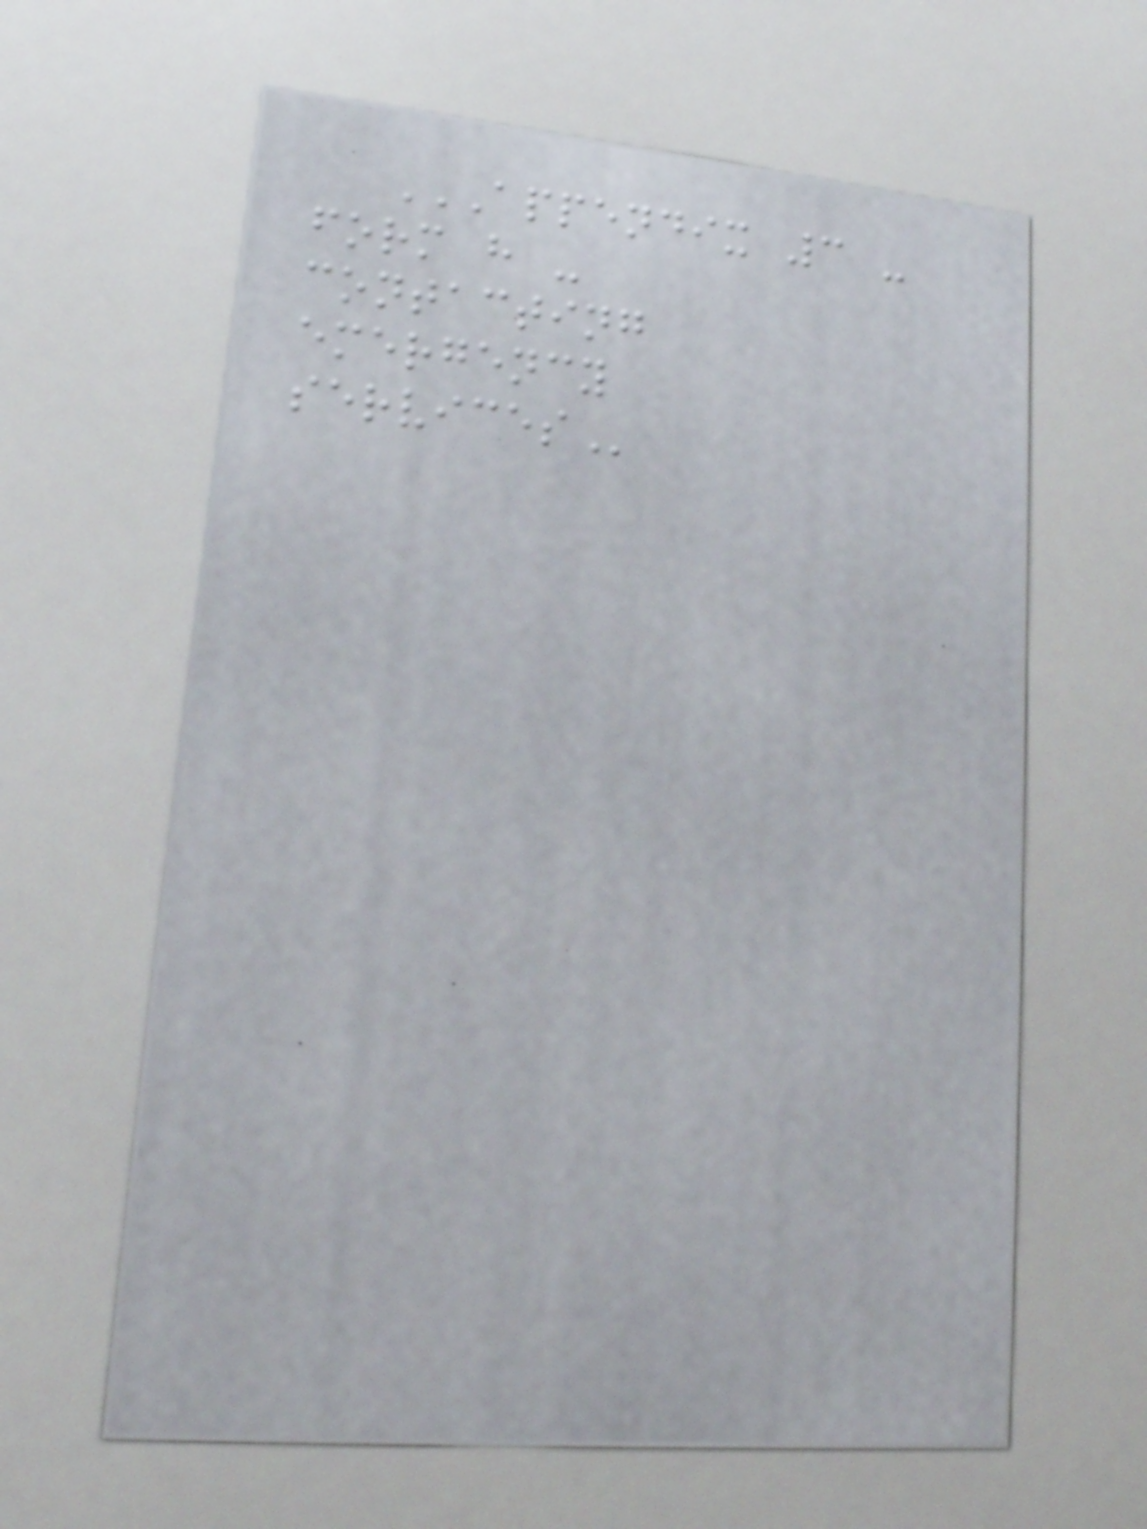APPENDIX 3 -
FORM H -
CONTACTING
EMERGENCY
SERVICES
